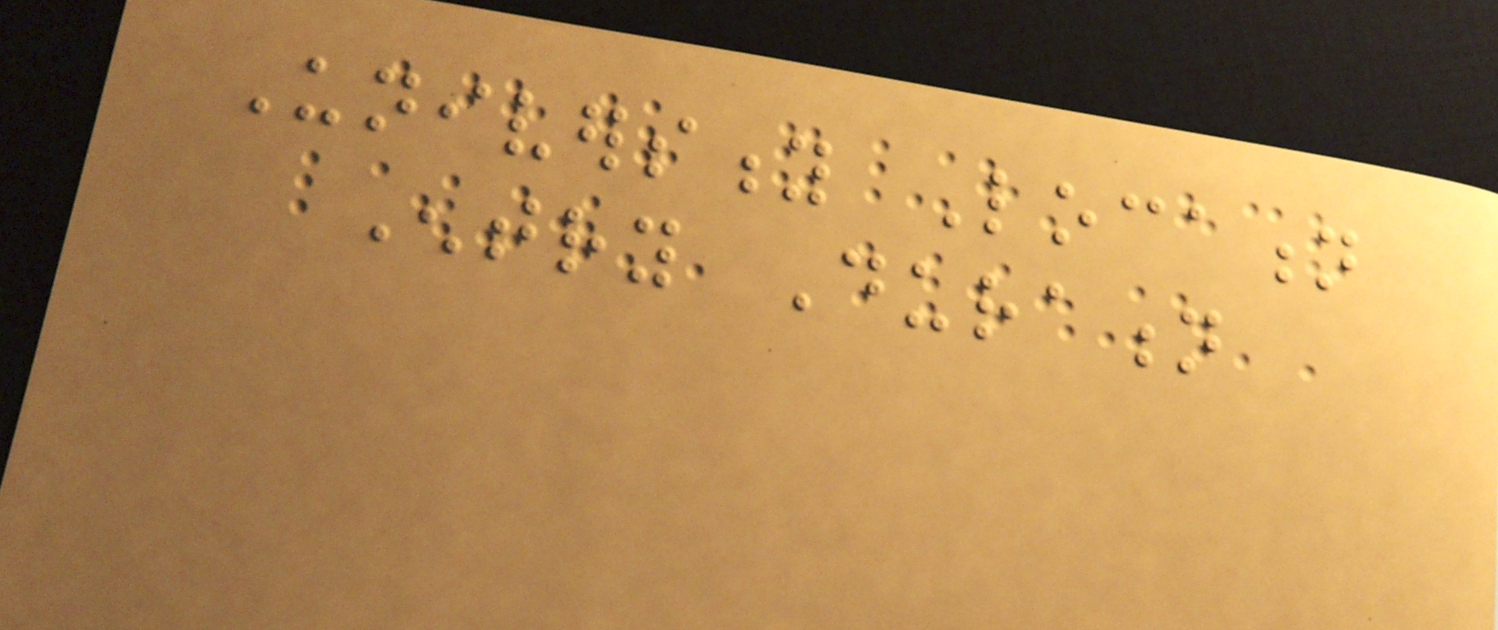University Location
Entry Duration
